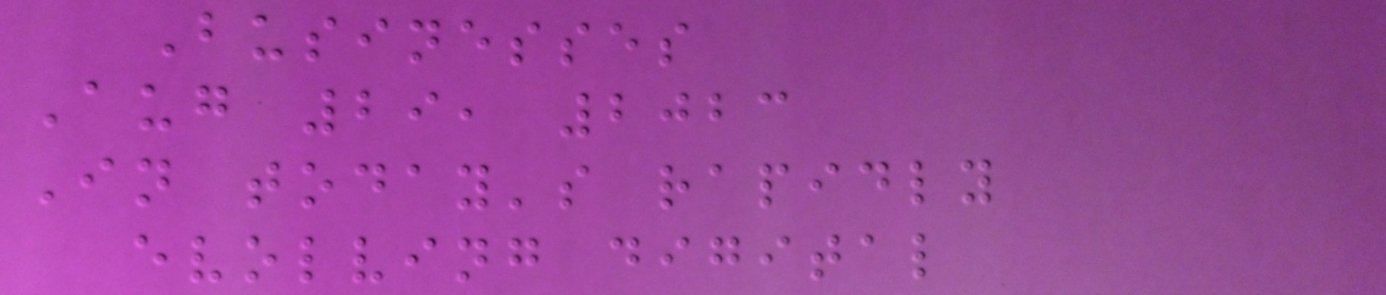Businesses
Aug 29, 2023
In today's rapidly
evolving digital
